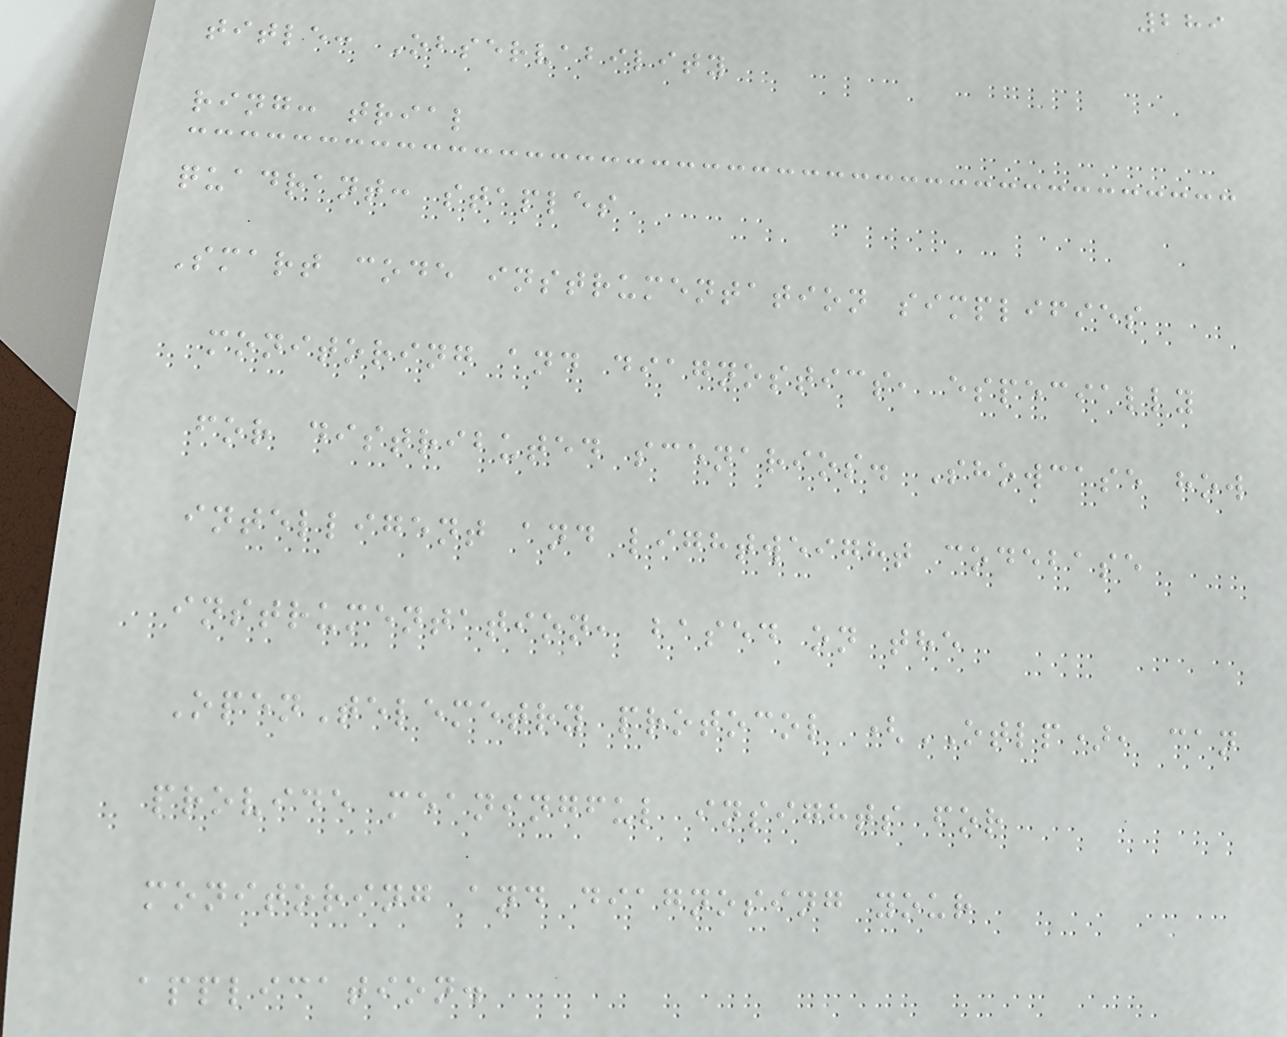289
title: Observability
ring: trial
quadrant: staples
Smart code instrumentation simplifies
monitoring and diagnostics, especially
for distributed scenarios. Showcase how
intelligent and lightweight codebase
instrumentation, based on the
OpenTelemetry protocol (OTLP), can
provide meaningful insights for
monitoring and diagnosing your
application.
